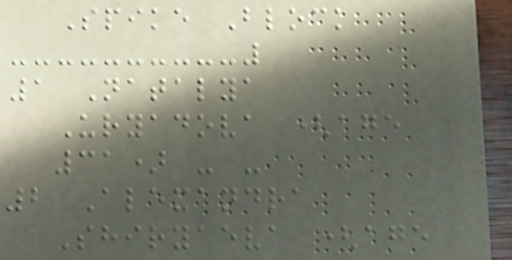Spike Block
1 Natalya
Uryadova (age
31) - -
2 Alexandra
Shiryaeva (age
